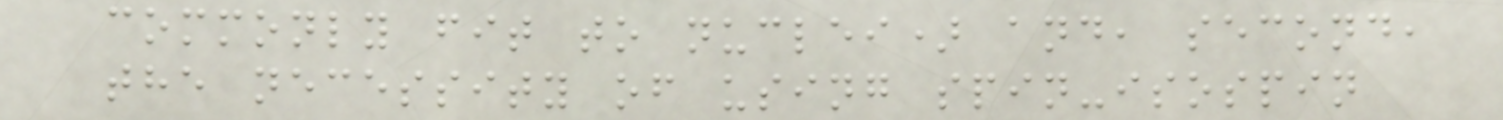commonly fit to nuclei) and, second,
the necessity of using spin-isospin
